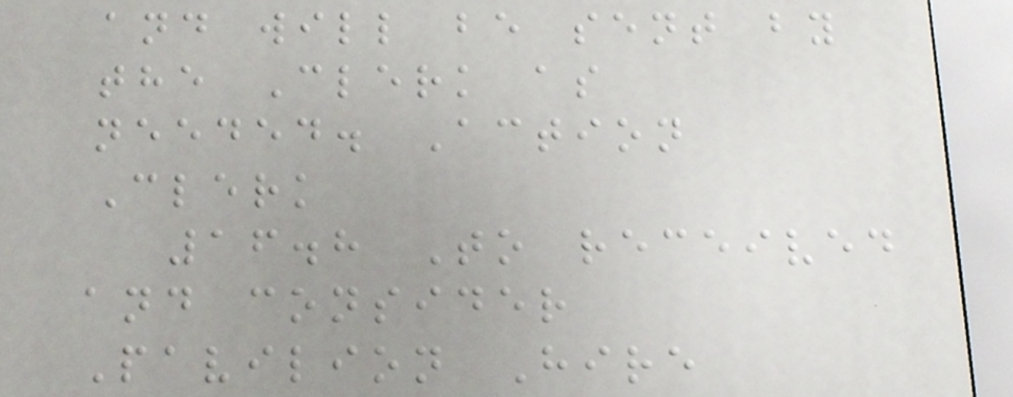and will be sent by
the Clerk as
needed. Action
Clerk
16.8 To received
and consider
Pavilion Hire
